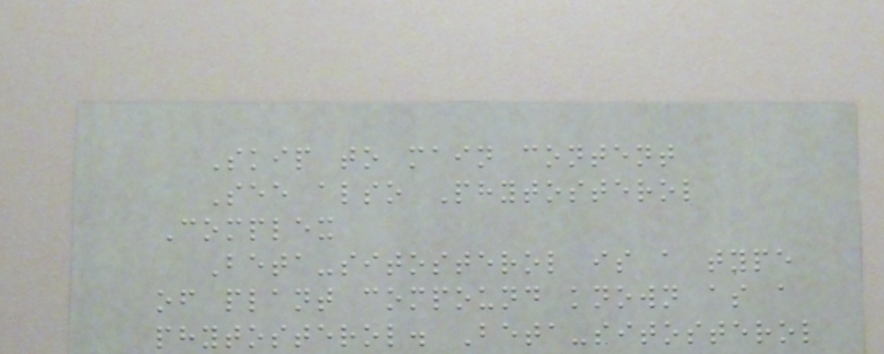Skip to main content
See also Phytosterol
Complex
Beta-sitosterol is a type
of plant compound known as a
phytosterol. Beta-sitosterol
